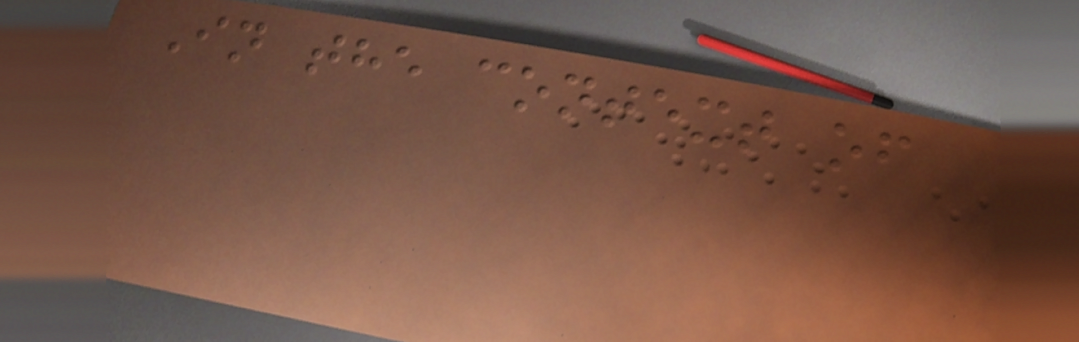In the context of
